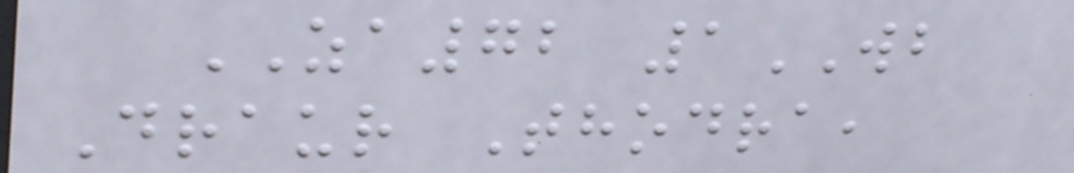ZA72 1WB
Draur Thodra,
